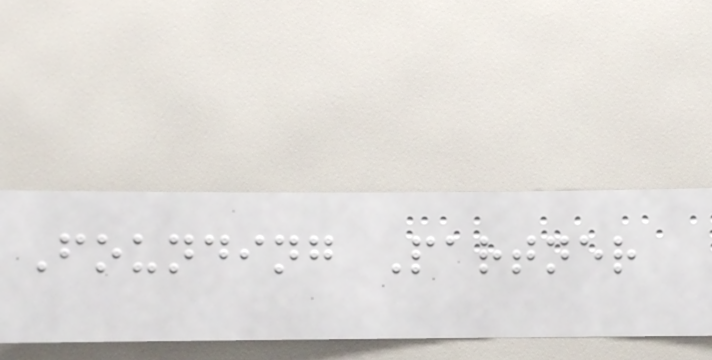Founding Partner
